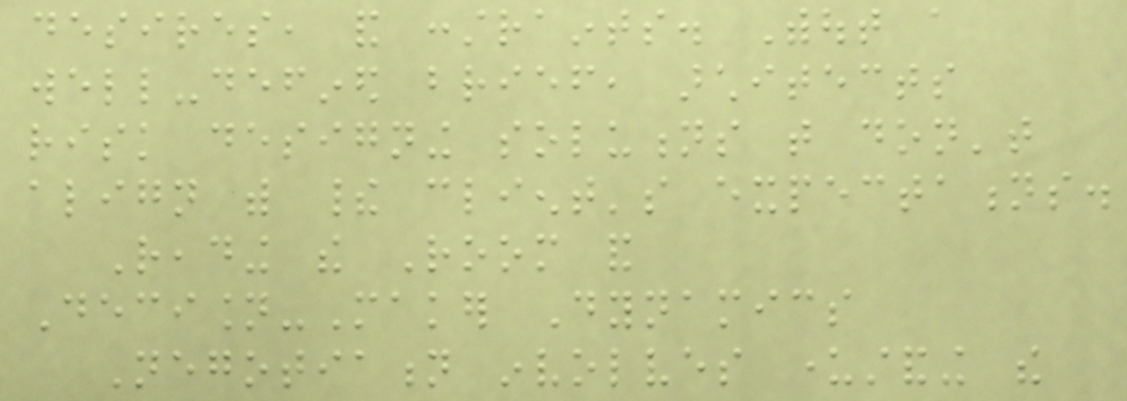desires, and constraints. Without a
well-defined brief, architects
risk designing solutions that don't
align with their client's expectations.
Reading the Room and
Decision-Maker Dynamics
Negotiation involves understanding the
